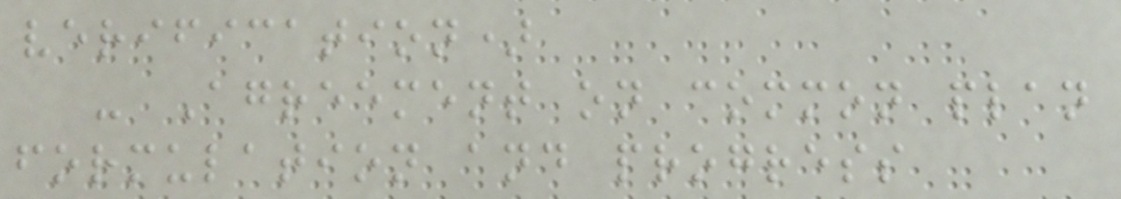verification)
- Agreement on common plan
formulation and progress
